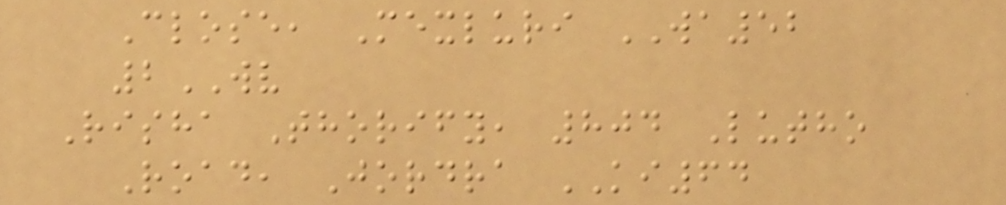Close, Mexluri WA52
2WV
Risha Thorify, 804 Lutho
Road, Jordra KI64
